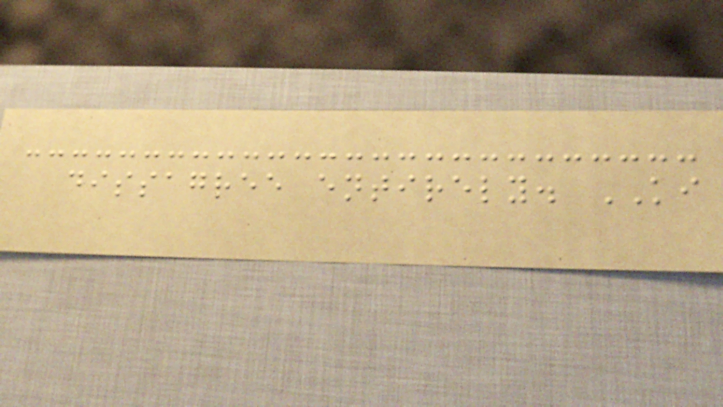dissagree entirely. KI
